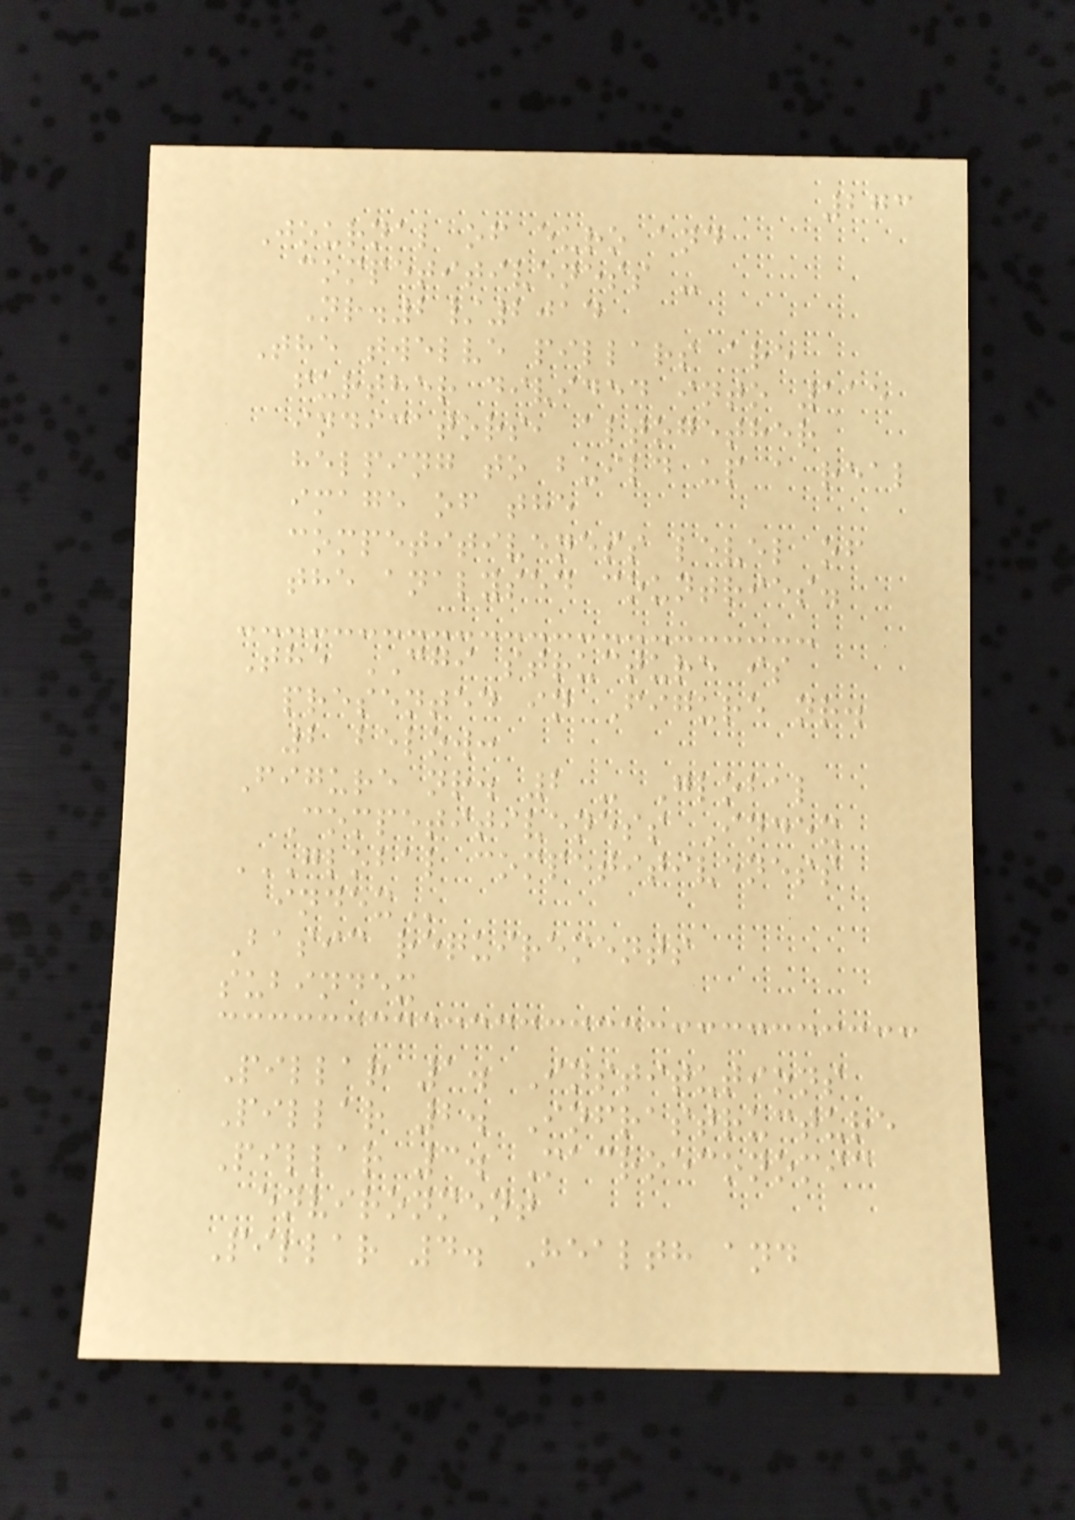273
Journal of euro and
competitiveness -
Nr.2/2014
The twelve pillars are
further divided into 115
indicators, altogether
helping to build up a real
image of the
competitiveness level of
the analysed countries.
The CGI structure is
presented in Figure nr.
2 below:
Figure nr. 2 - Global
Competitiveness Index
GLOBAL COMPETITIVENESS
INDEX
Basic requirements
subindex
Pillar 1. Institutions
Pillar 2. Infrastructure
Pillar 3. Macroeconomic
environment
Pillar 4. Health and
